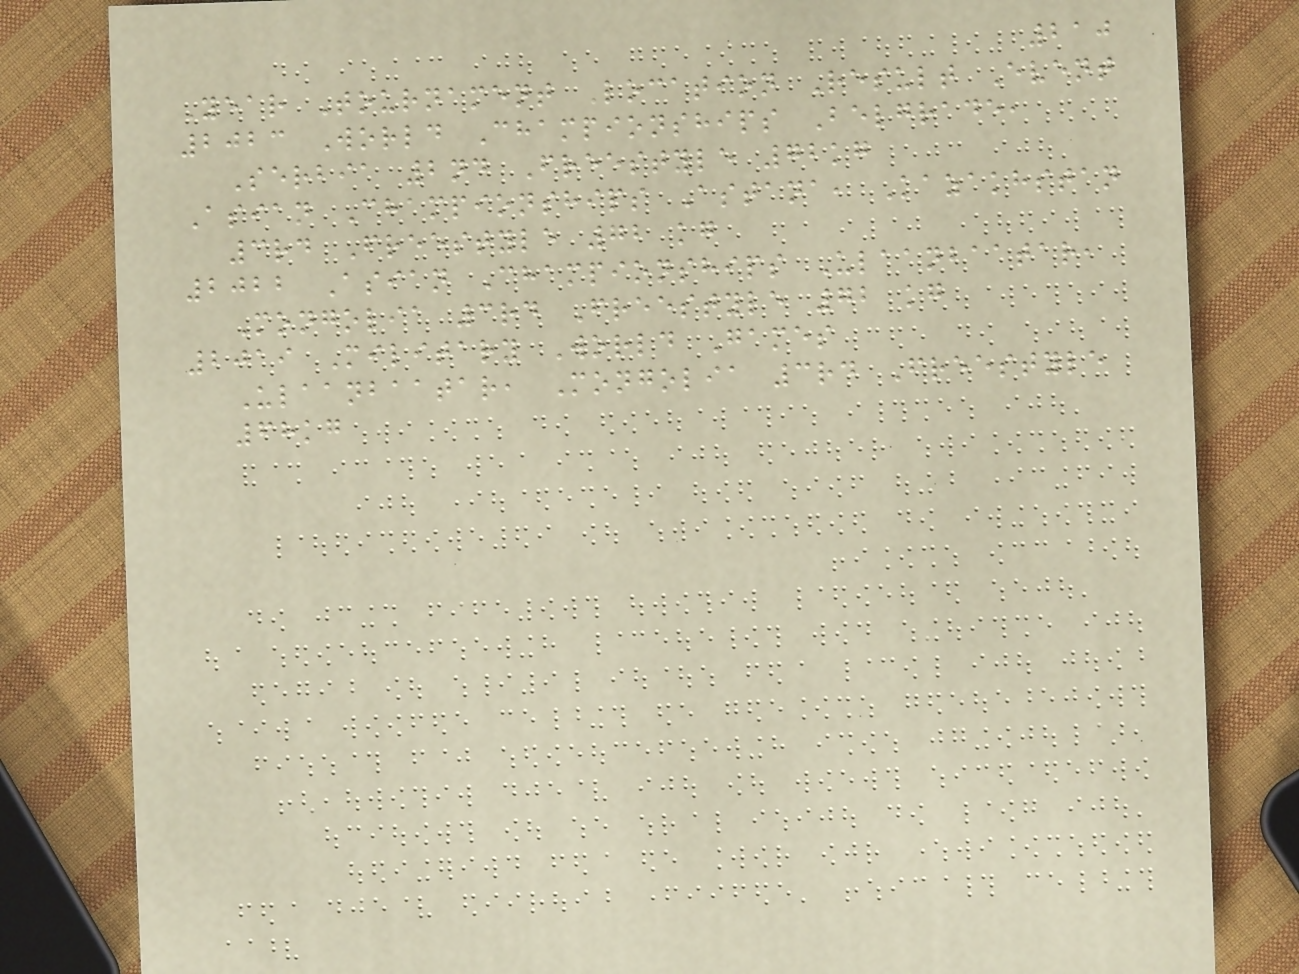210
Year Tournament Location Result Event
2023 World Championships Belgrade,
Serbia 2nd Freestyle 72kg
Asian Championships Astana, Kazakhstan
3rd Freestyle 72 kg
2022 Asian Championships Ulaanbaatar,
Mongolia 3rd Freestyle 72 kg
2019 Military World Games
Ulaanbaatar, Mongolia 3rd Freestyle
68kg
